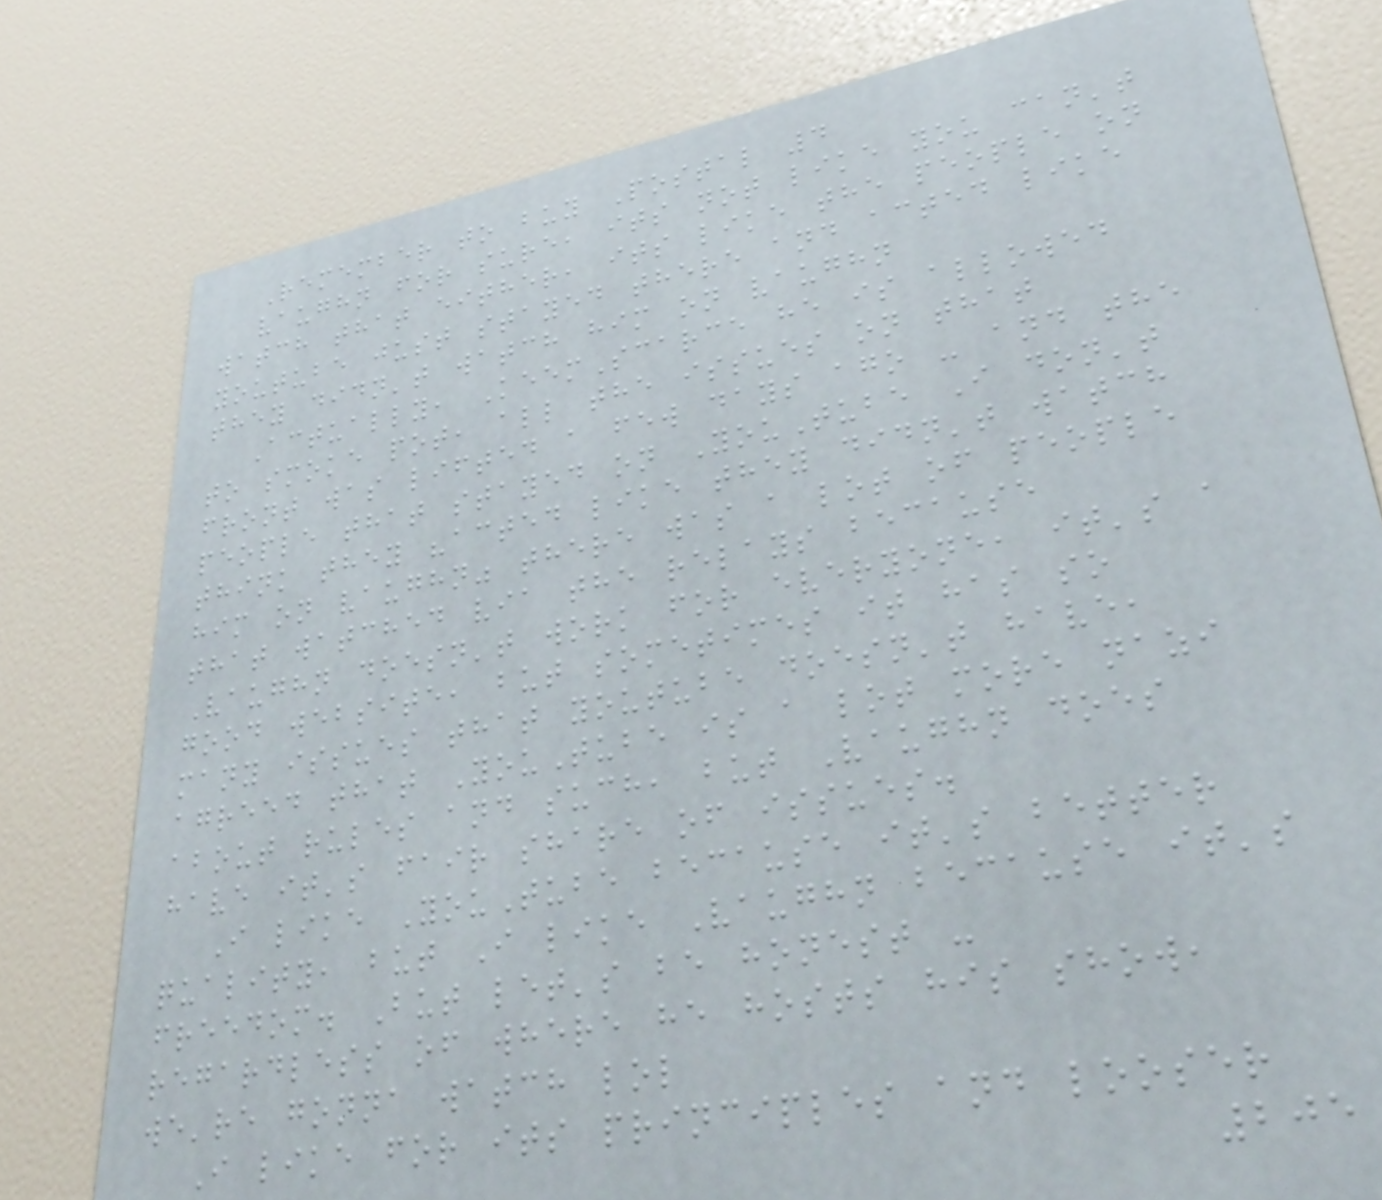Remember to buy Postal 4
vaughn for sure, its not like you can't
watch that either, its like the people on
youtube just stayed there and acted like
they didn't watch him on vaughn
Actually, KeemScarce he is allowed
to smoke pot, all the issues on that
front was lifted a few days ago - and the
people that stayed on YouTube I don't
think they "acted like they didn't watch
him on vaughn" there was a lot of people
that watched via the relays because
Vaughn doesn't work for everyone, it's a
good website, but sometimes it has so
many issues that youtube doesn't have,
agreed that YouTube is a lot more nazi
about rules and such, but Vaughn does
have it's fair share of issues.
I like YouTube because it's better
quality, but I like Vaughn because it's
freedom. But let's be honest -
regardless of where he hosts his show,
we're gonna watch lol
I like for its principles and looser
205
